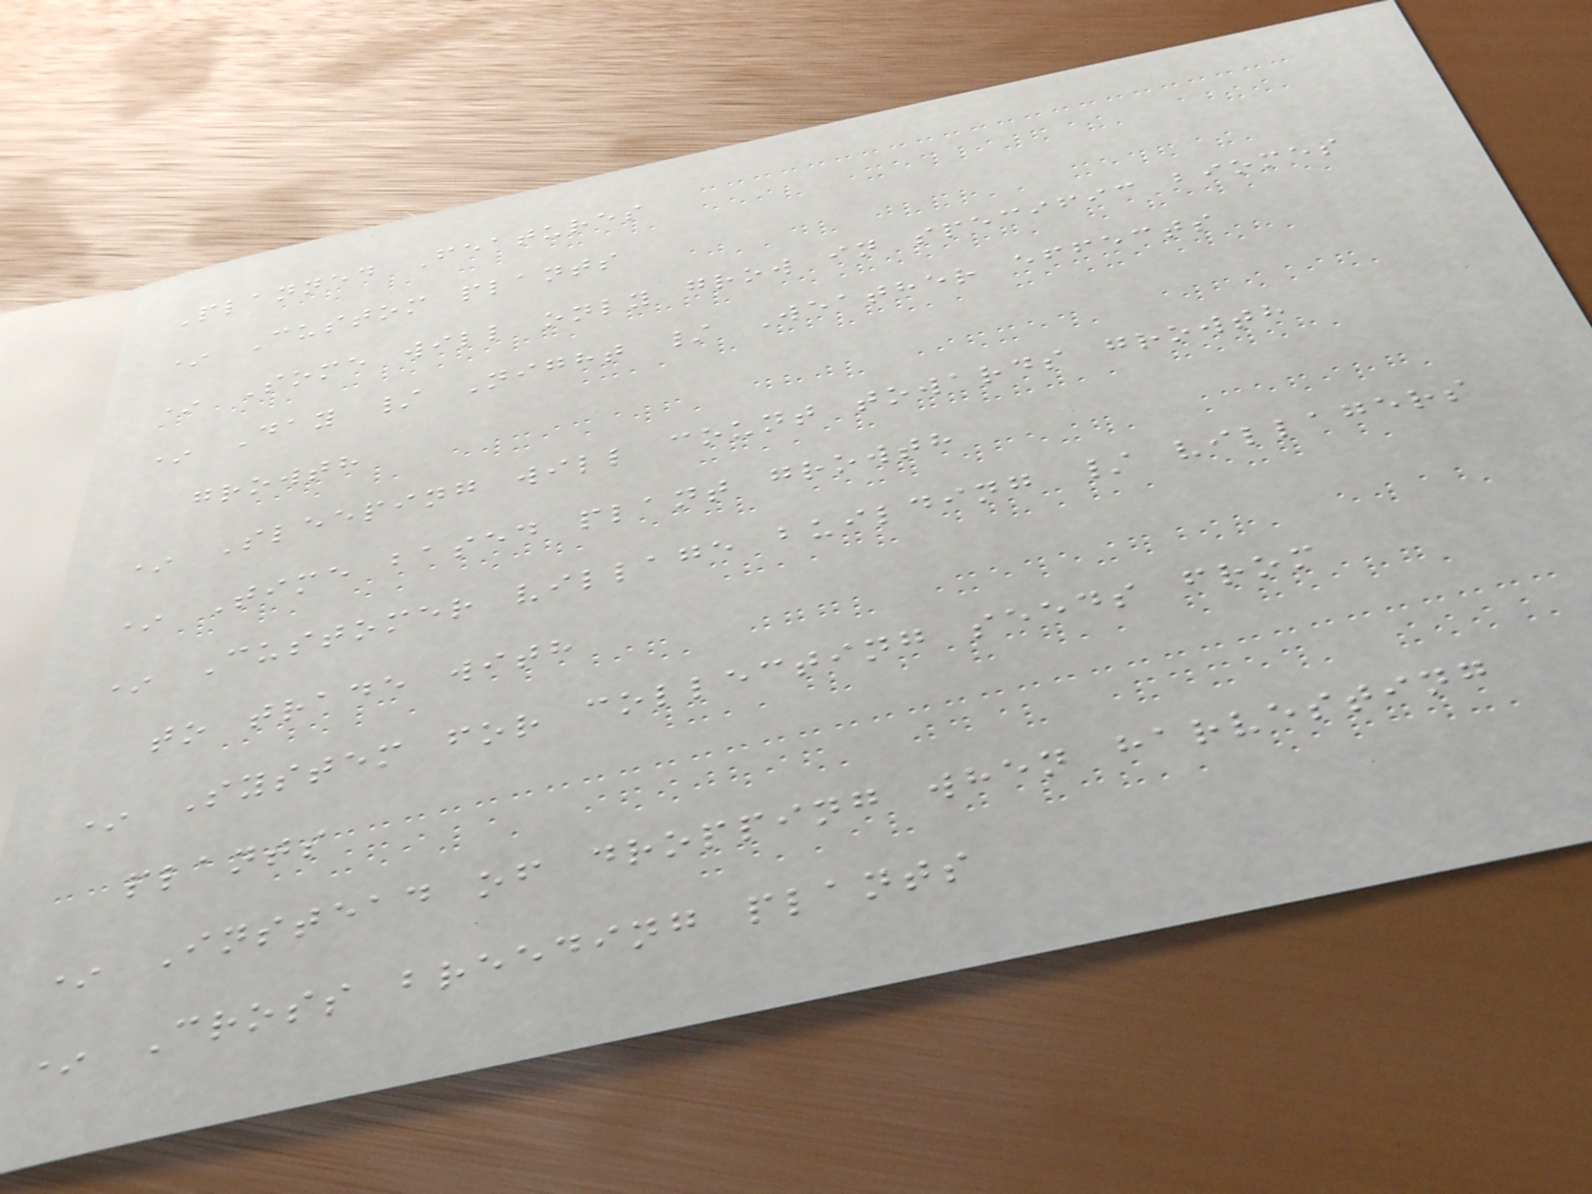Planned Features
* Custom plants
* Some will only grow in specific biomes
* Day / Night / Weather effects
growth
* Sleeping will count towards growth
* Time based plant growth
* Customer village building / villagers
to trade with
* System for collecting seeds from
plants
* Instead of dropping when harvesting
* Cross breeding plants
